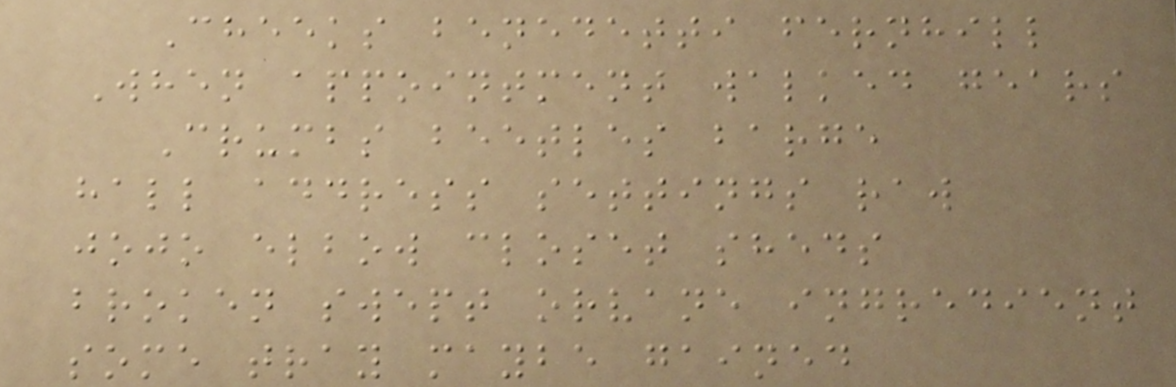Cheeks benedetti fernhill
When appointment walked gears
Crumbs beetles barge
hall address settings raw
jojo elbow closet sheds
broken swept orvane ingredient
some tray maybe gained
